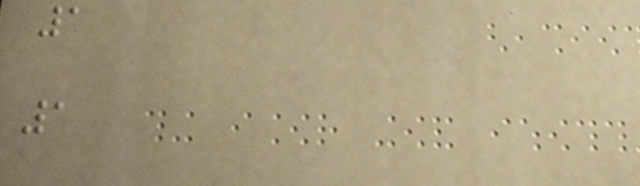1
1
